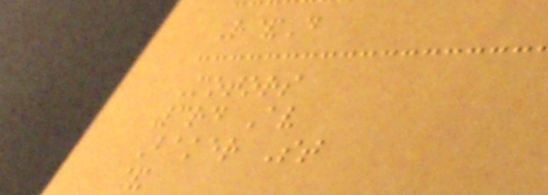R&D
Motors
3rd Av
Baker St
&
